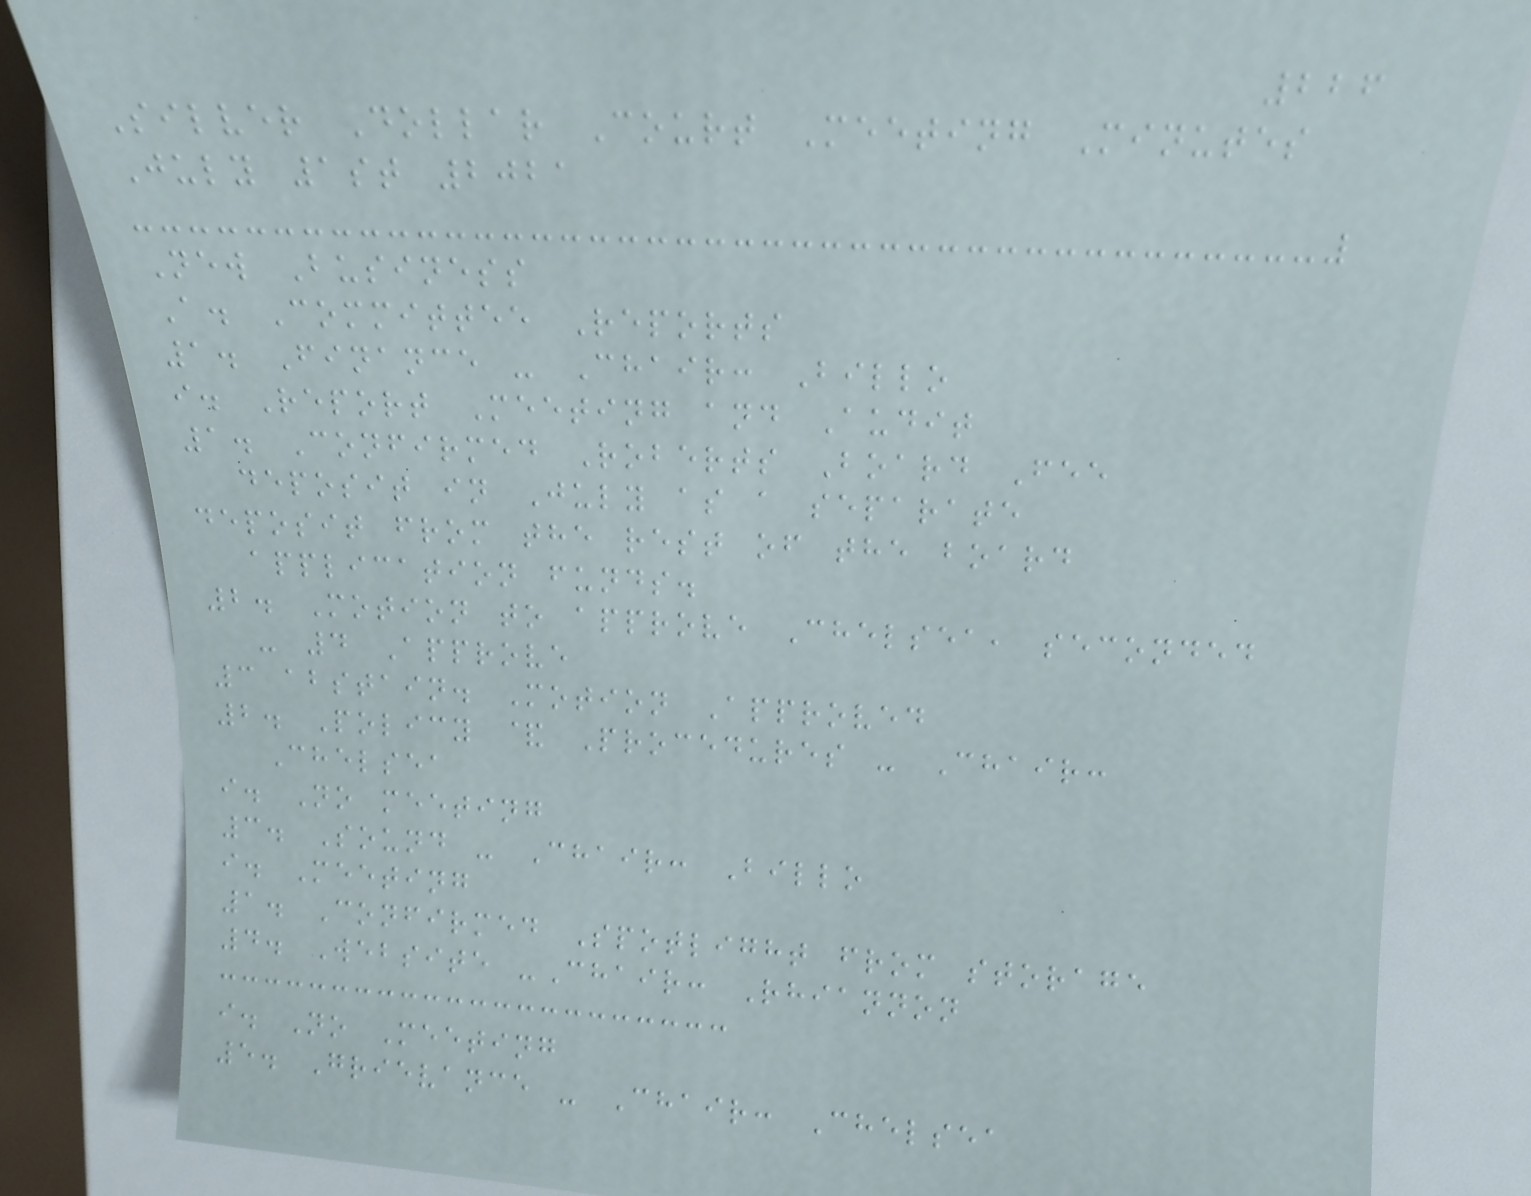226
Silver Dollar Court Meeting Minutes
July 1st 2021
New Business
A. Committee Reports
1. Finance - Chair: Billo
i. Report Meeting and Audit
1. Confirmed Roberts Board Fee
deposit in July as a separate
deposit from the rest of the board
application funds.
2. Motion to approve Chelsea, seconded
- 4 Approve
3 abstain. Motion Approved
2. Policy & Procedures - Chair:
Chelsea
i. No meeting
3. Sound - Chair: Billo
i. Meeting
1. Confirmed Spotlight from storage
4. Website -Chair: Rhiannon
i. No Meeting
5. Grievance - Chair: Chelsea
